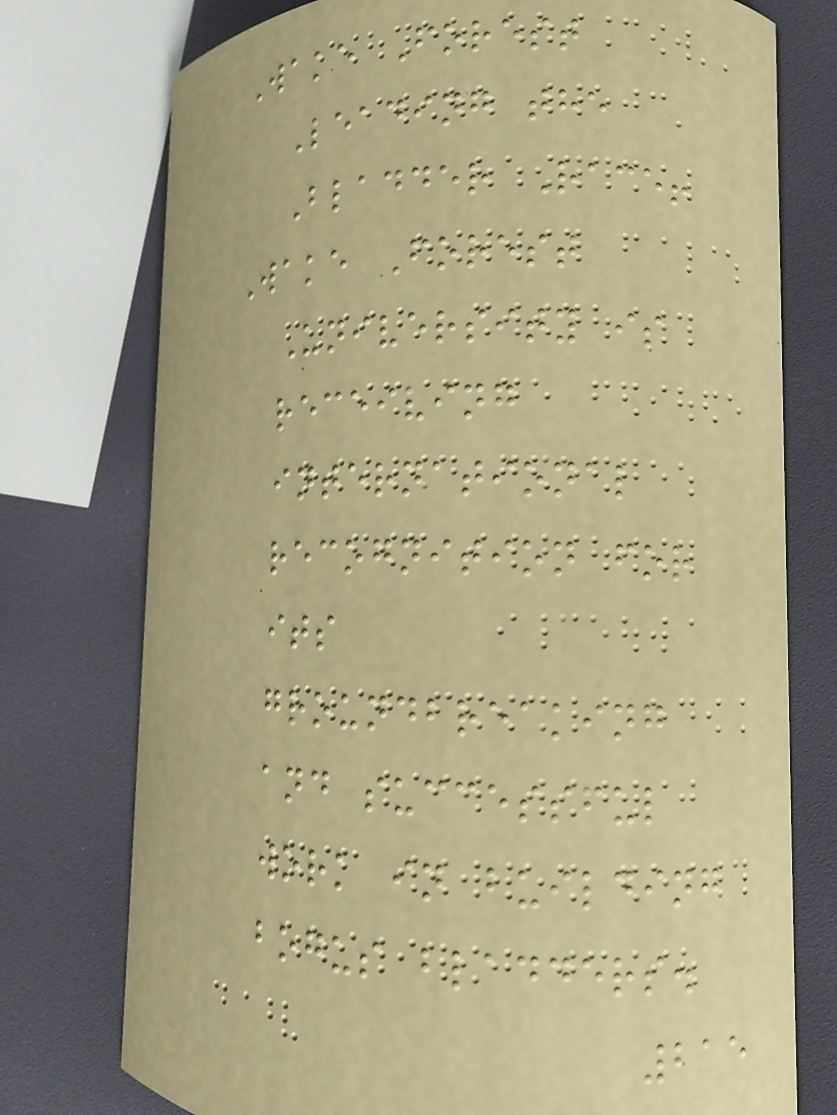Wake Forest
Leading the
Bladder Race!
Wake Forest
University is
receiving
international
recognition for
its
groundbreaking
and successful
work in building
bogus bladders.
215
